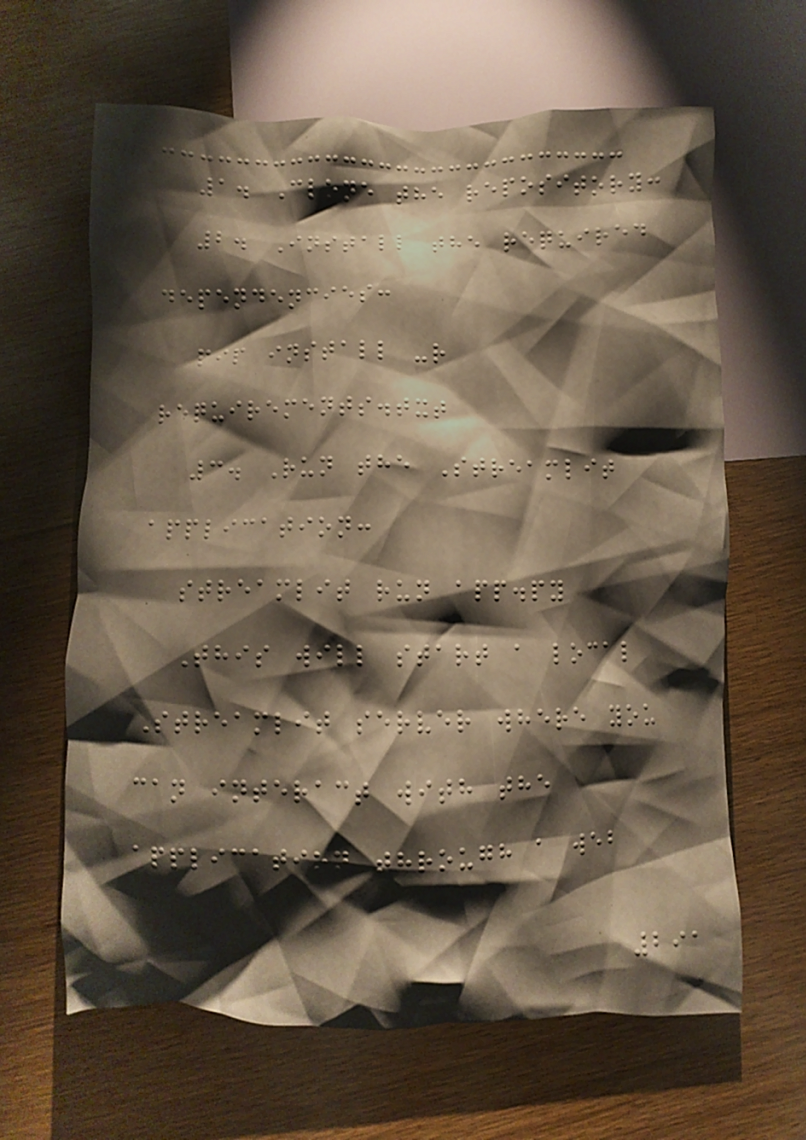1. Clone the repository:
2. Install the required
dependencies:
pip install -r
requirements.txt
3. Run the Streamlit
application:
streamlit run app.py
This will start a local
Streamlit server where you
can interact with the
application through a web
291
